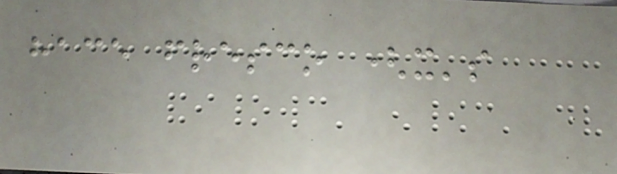hace fresco (it's
